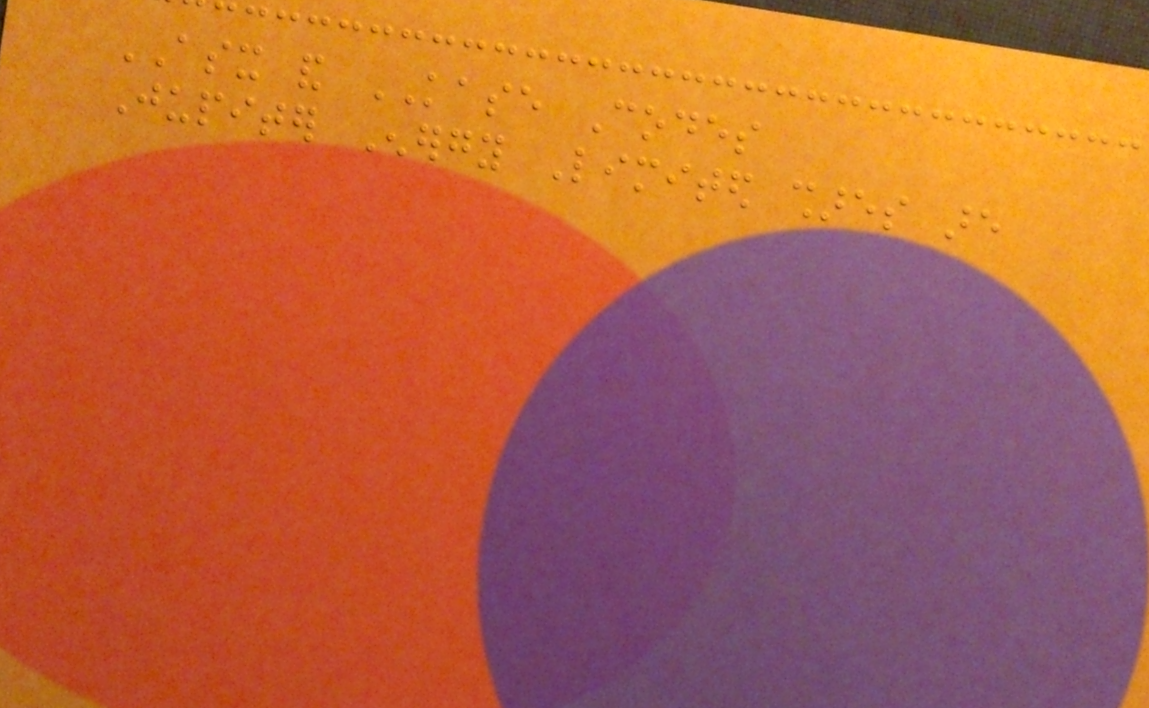ASX and KASE Codes
Jupiter Energy Limited shares are
